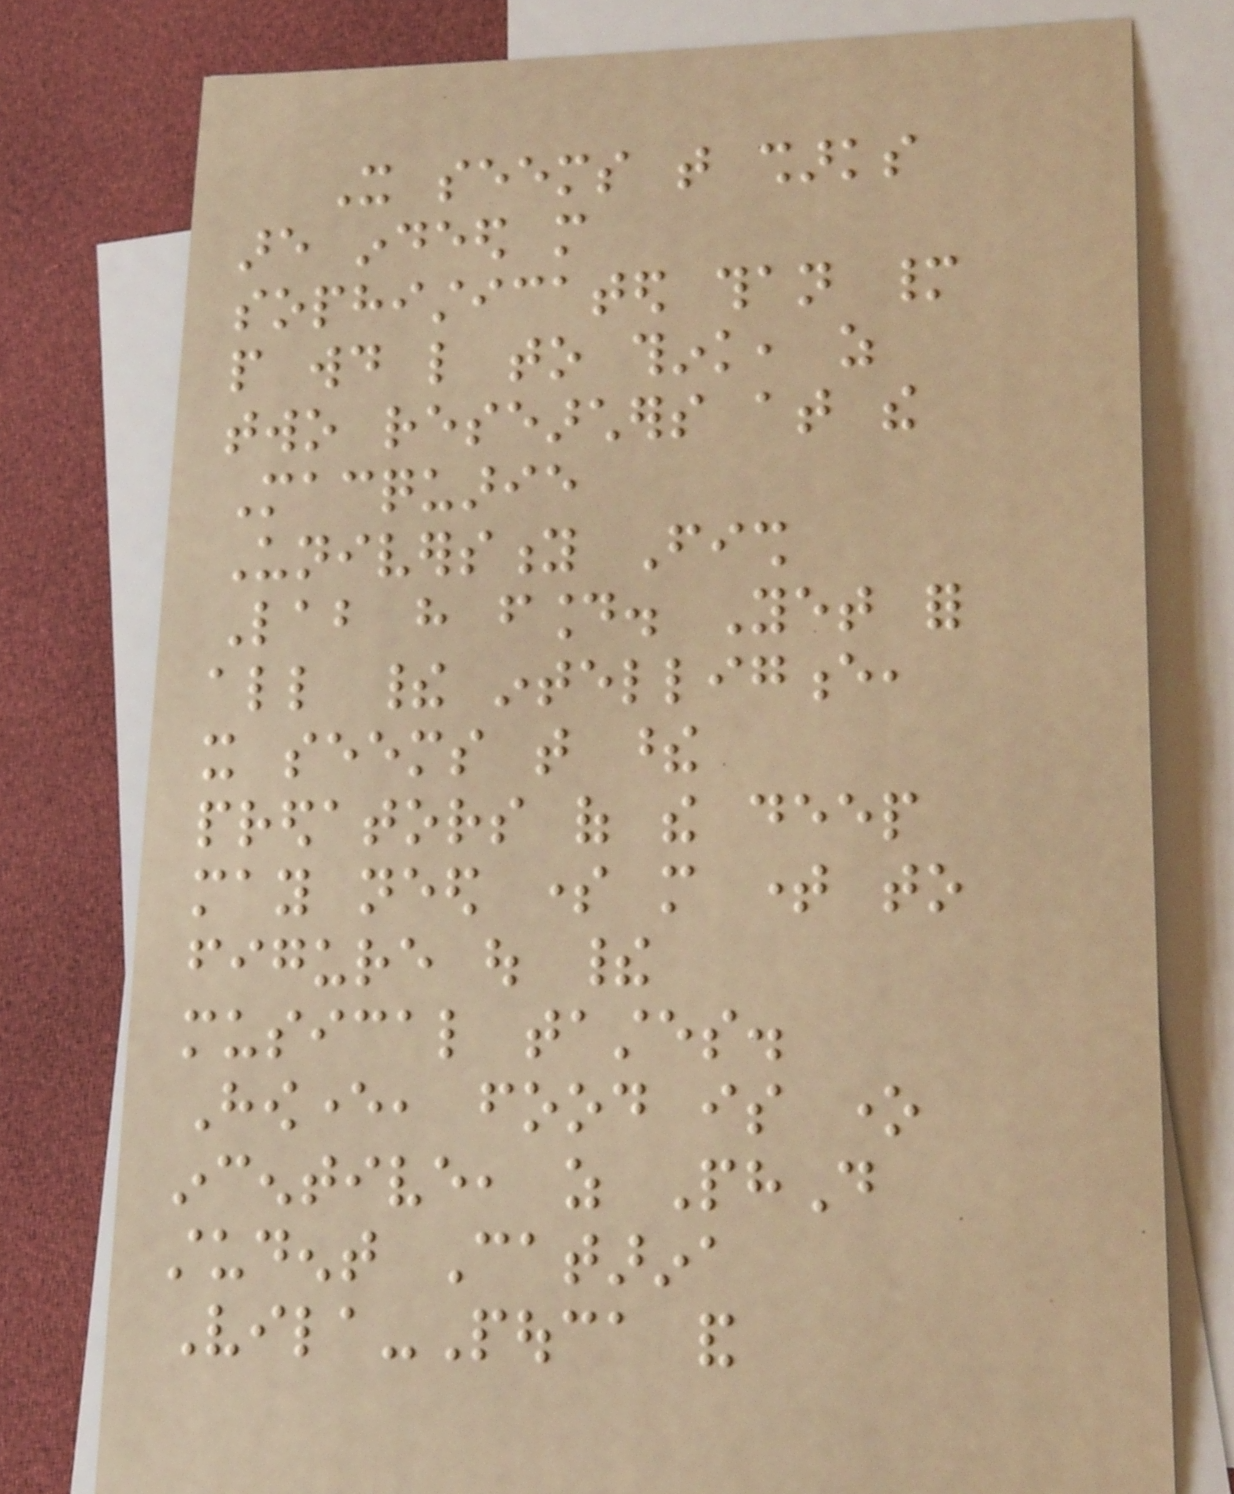It seems that sharks
are indeed more
sophisticated than many
people would like to think, as
two researchers at the
Macquarie
University Fish
Lab have found. Yet for
all their intelligence,
it seems that these
predators of the deep
may need some more time to
figure out their
musical tastes.
However, food is one
incentive, as PhD
student Catarina
Vila-Pouca and
